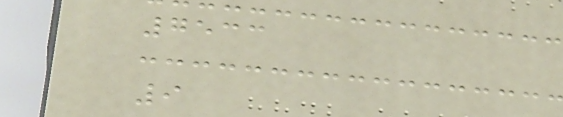7533
9
